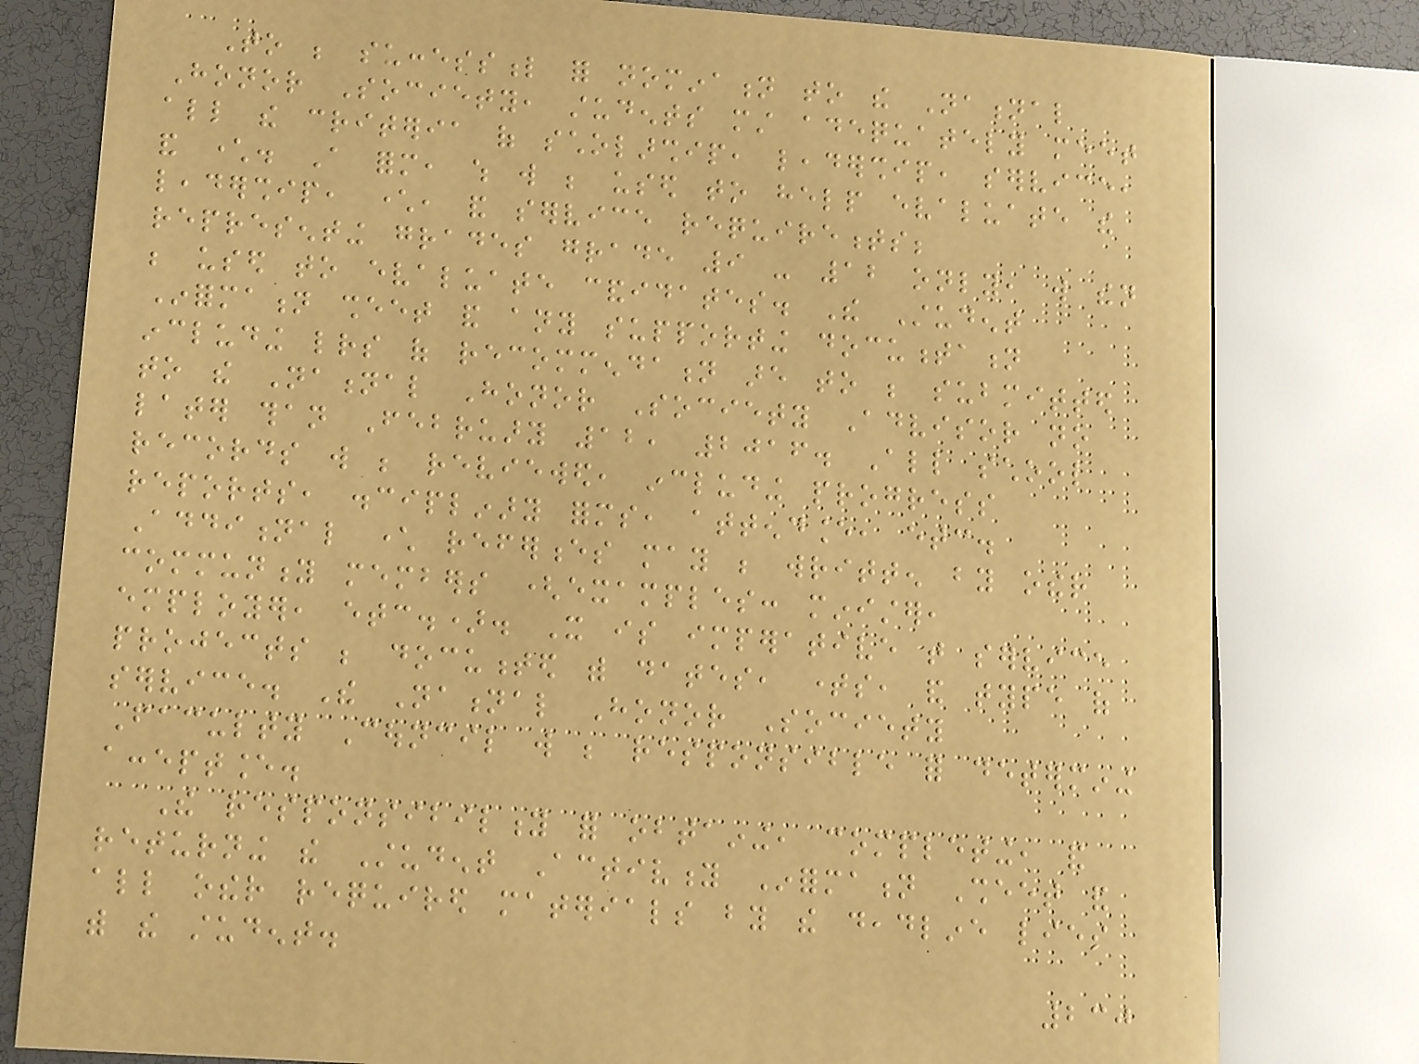To be successful for nomination to the National
Honor Society, students must adequately meet
all the criteria of scholarship, leadership, service,
and character. A form, which will be used to help evaluate the
leadership, character, and service requirements;
representing grades grade 9 - 12 only, will then
be used to evaluate candidates. The Student
Information sheet and any supporting documentation
including letters of recommendation are to be submitted
to the National Honor Society Advisor no
later than February 12, 2016. All school
records will be reviewed, including progress
reports, disciplinary forms, attendance, etc.
Additional character references may be written by other
community members (examples: minister,
employer, etc.). It is imperative that service
projects be documented with dates, times, and type of
service. The National Honor Society
Faculty Council will be responsible for determining
acceptance.
The responsibility for obtaining, completing, and
returning the Student Activity Information Sheet and
all other required materials by the deadline lies
with the student.
230
